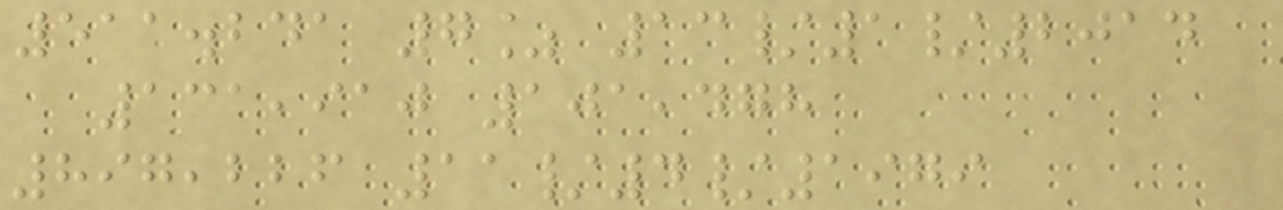511.241 7% 13/1/2014
131,910 101,478
897,226 11/4/1979
